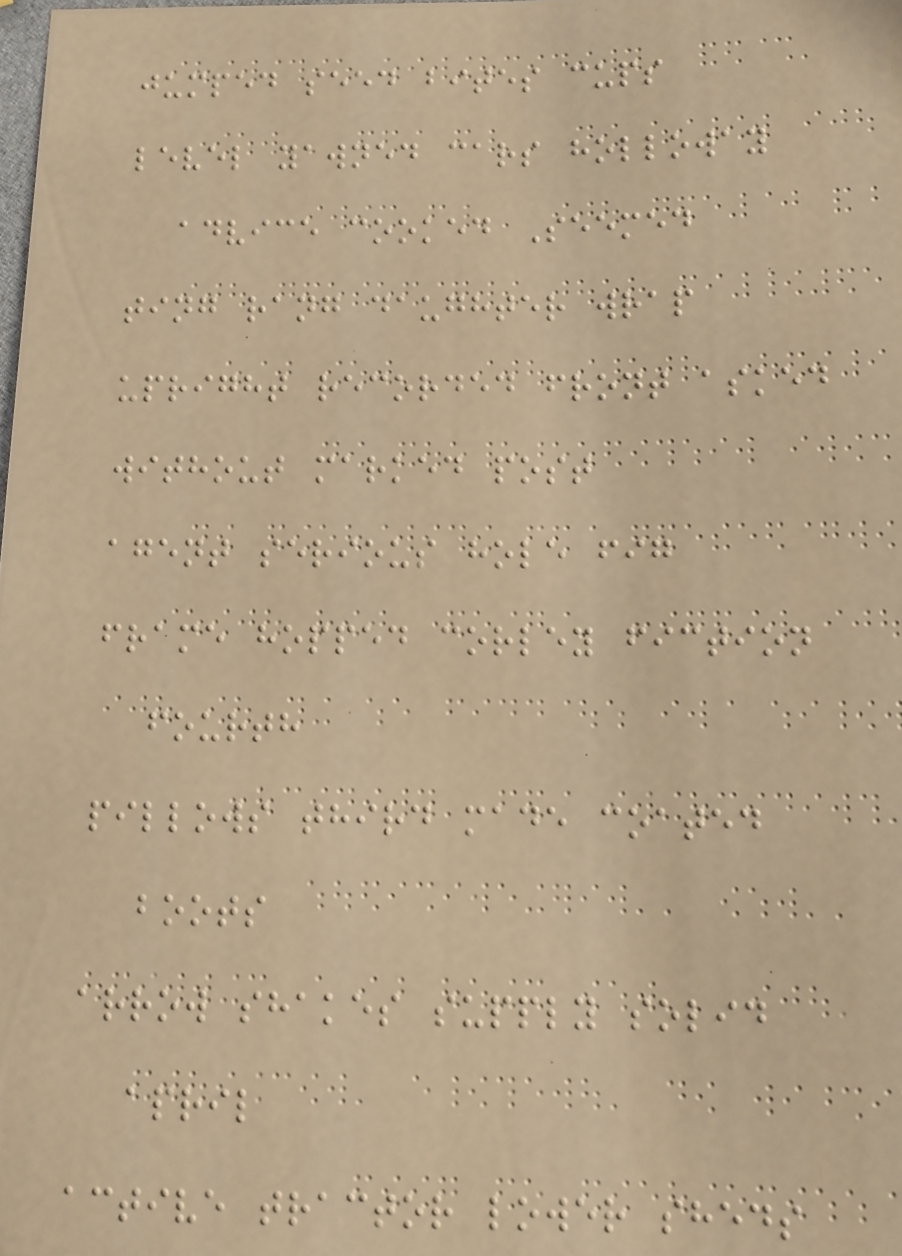jumped seed bites cups
level yawned cars holloway
advice cooked Seemed
ting rang daughter wrap
upright recorded front asked
without marked post
agent serious hole fig
frame hopped corley fiction
fourth
pillows third made coated
boots
arrow shakes supply solid
april
active tractor lower sheds
